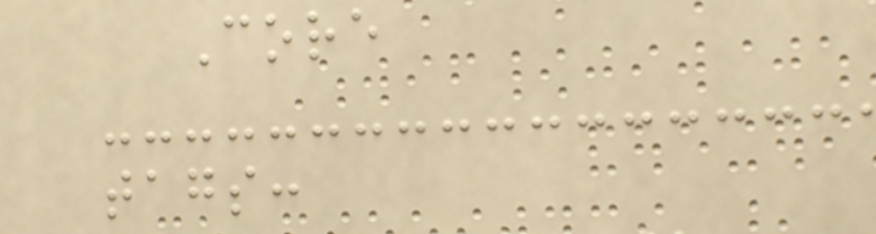Core
tags:
